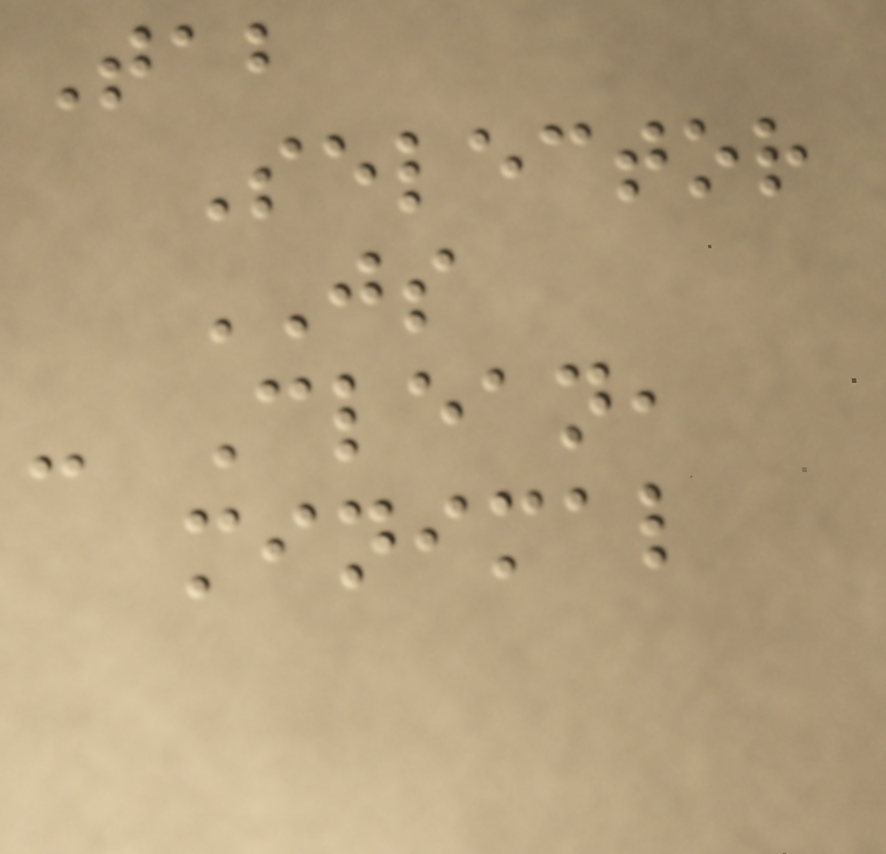Tab
Selector
JS
- Clean,
minimal
